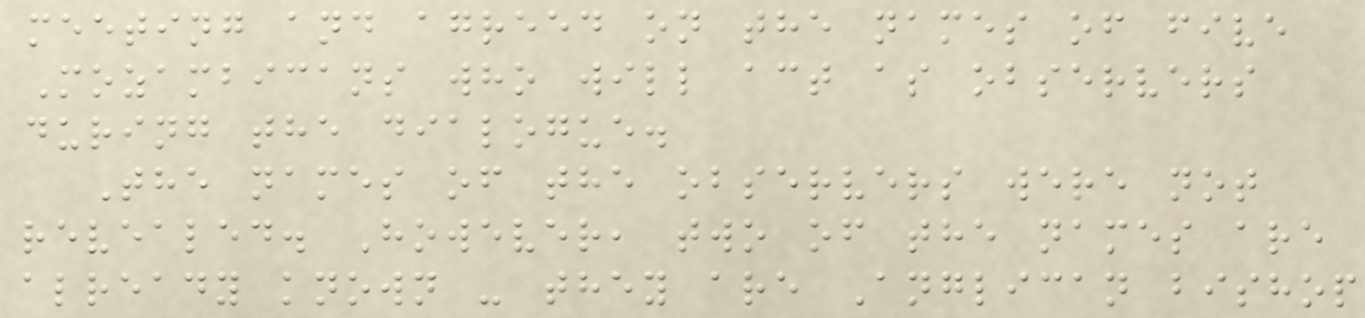meeting and agreed on the names of five
Mozambicans who will act as observers
during the dialogue.
The names of the observers were not
revealed. However, two of the names are
already known - they are Anglican bishop
